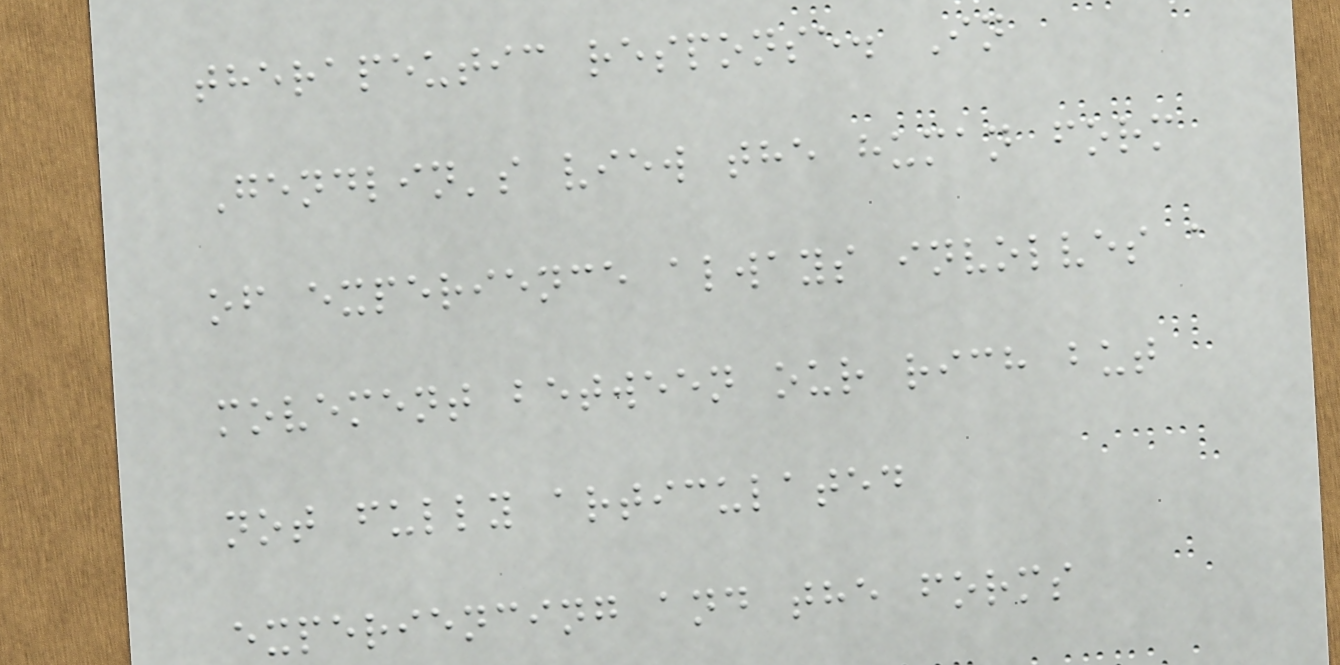therapeutic response. In
Gendlin's view the human form
of experience always involves a
movement between our rich but
not fully articulated
experiencing and the forms
